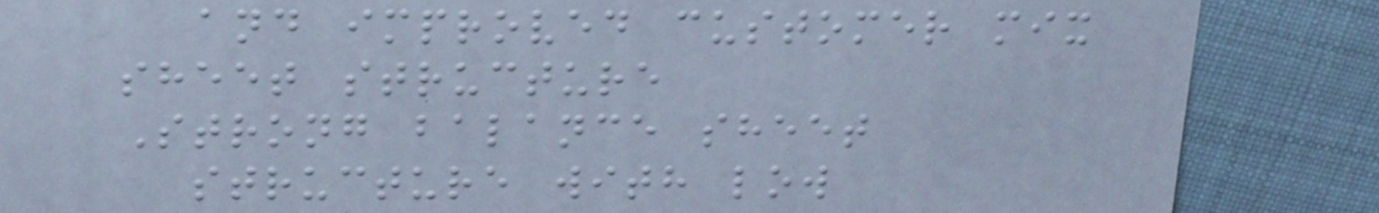and improved customer mix
sheet structure
Strong balance sheet
structure with low
